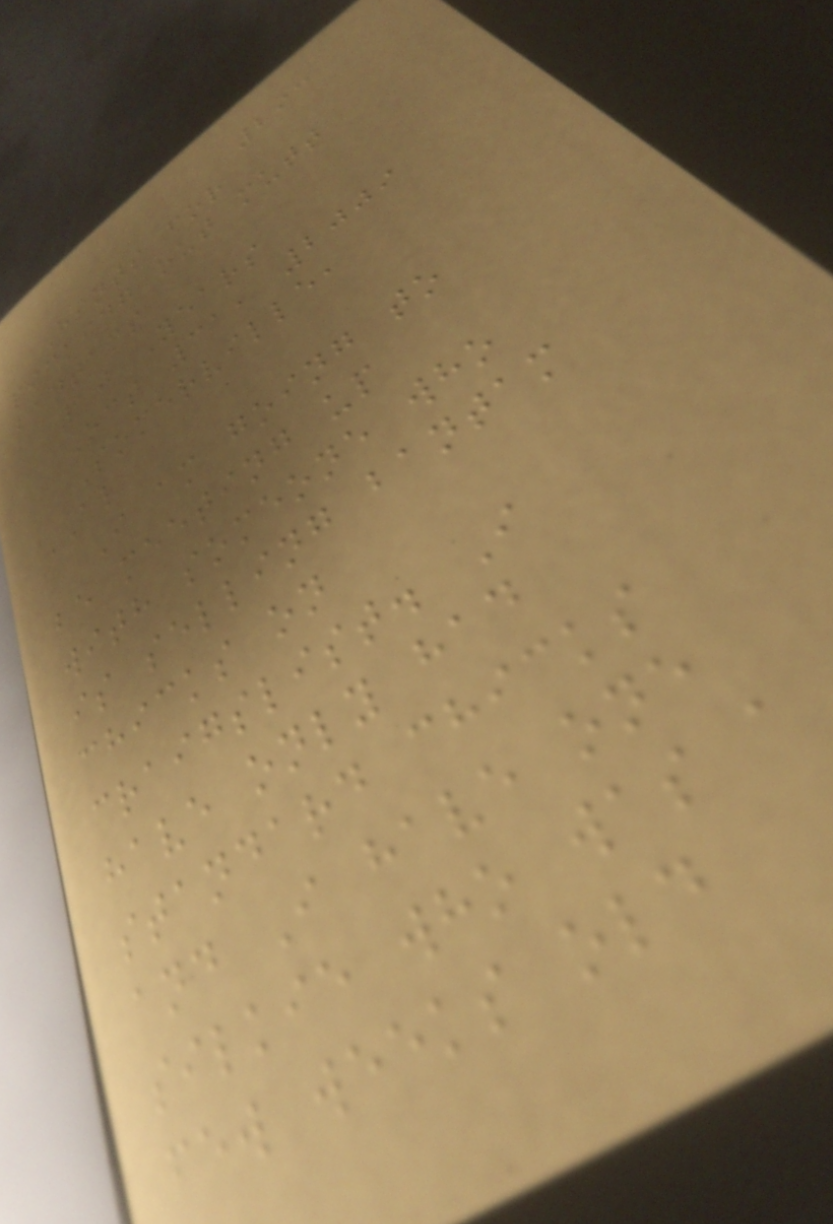293
Hints for
picking out mutt
bantams
10 Years
Oct 31, 2009
Somerville,
AL
I am going to
be meeting up
with someone who
is selling bantam
chicks on
craigslist. I
have only had
standard chicks
and I have one
silkie who was a
few weeks old
